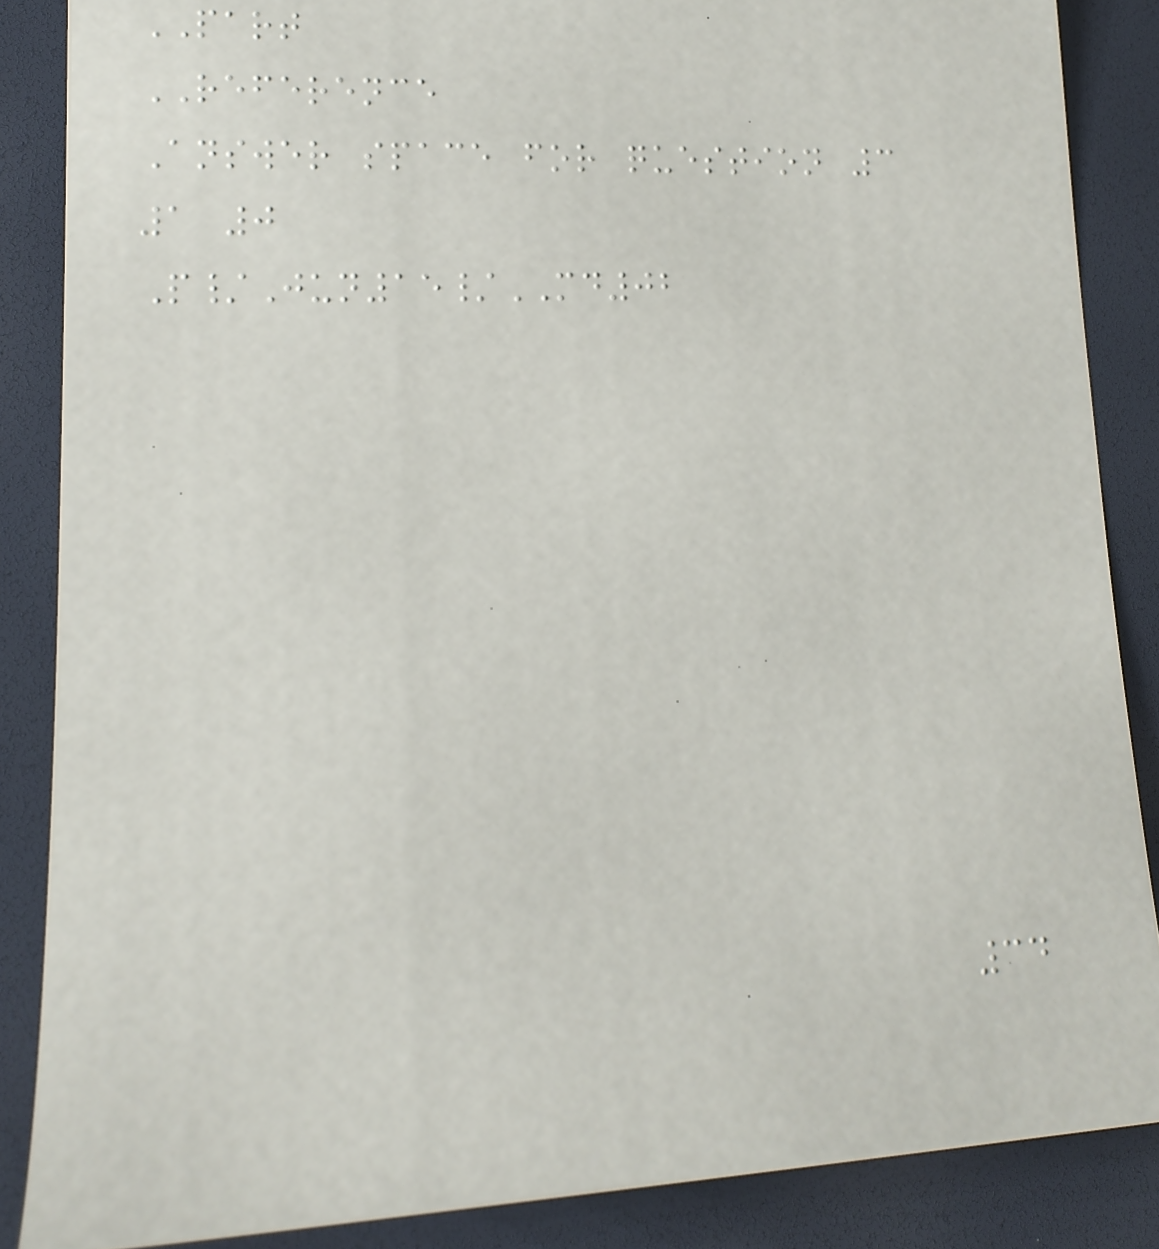PART
REFERENCE
Answer space for question 3
1 0
P/Jun15/MD02
34
